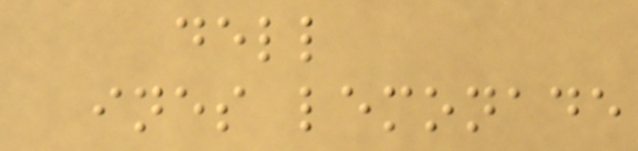dell
ines lemonade
